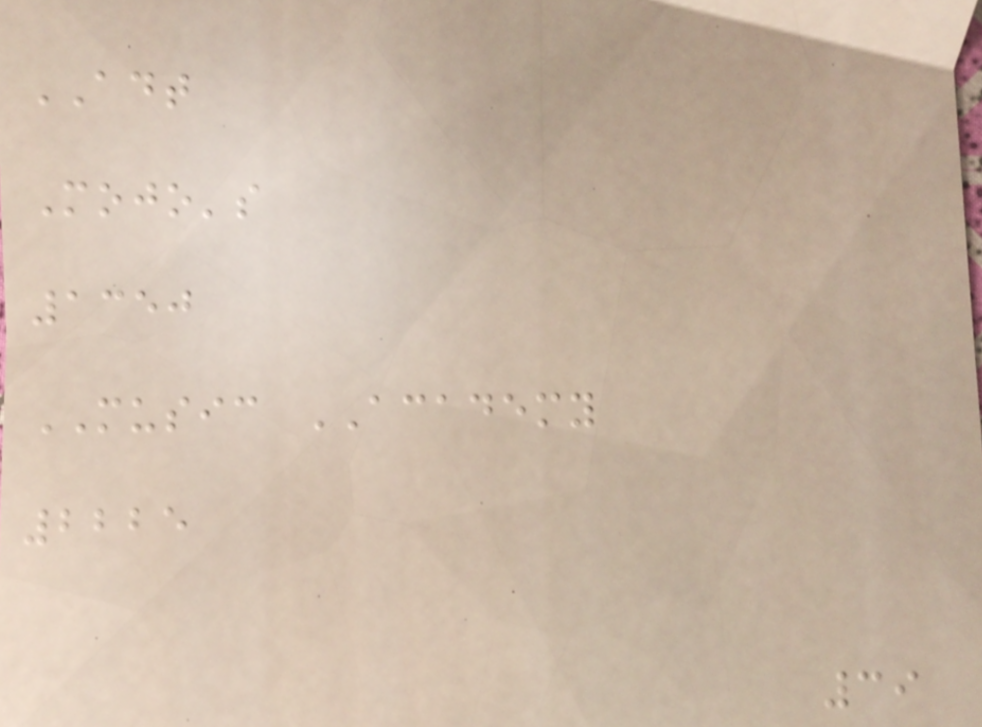ADT
Mojo's
1350
MUSIC ACADEMY
2225
39
